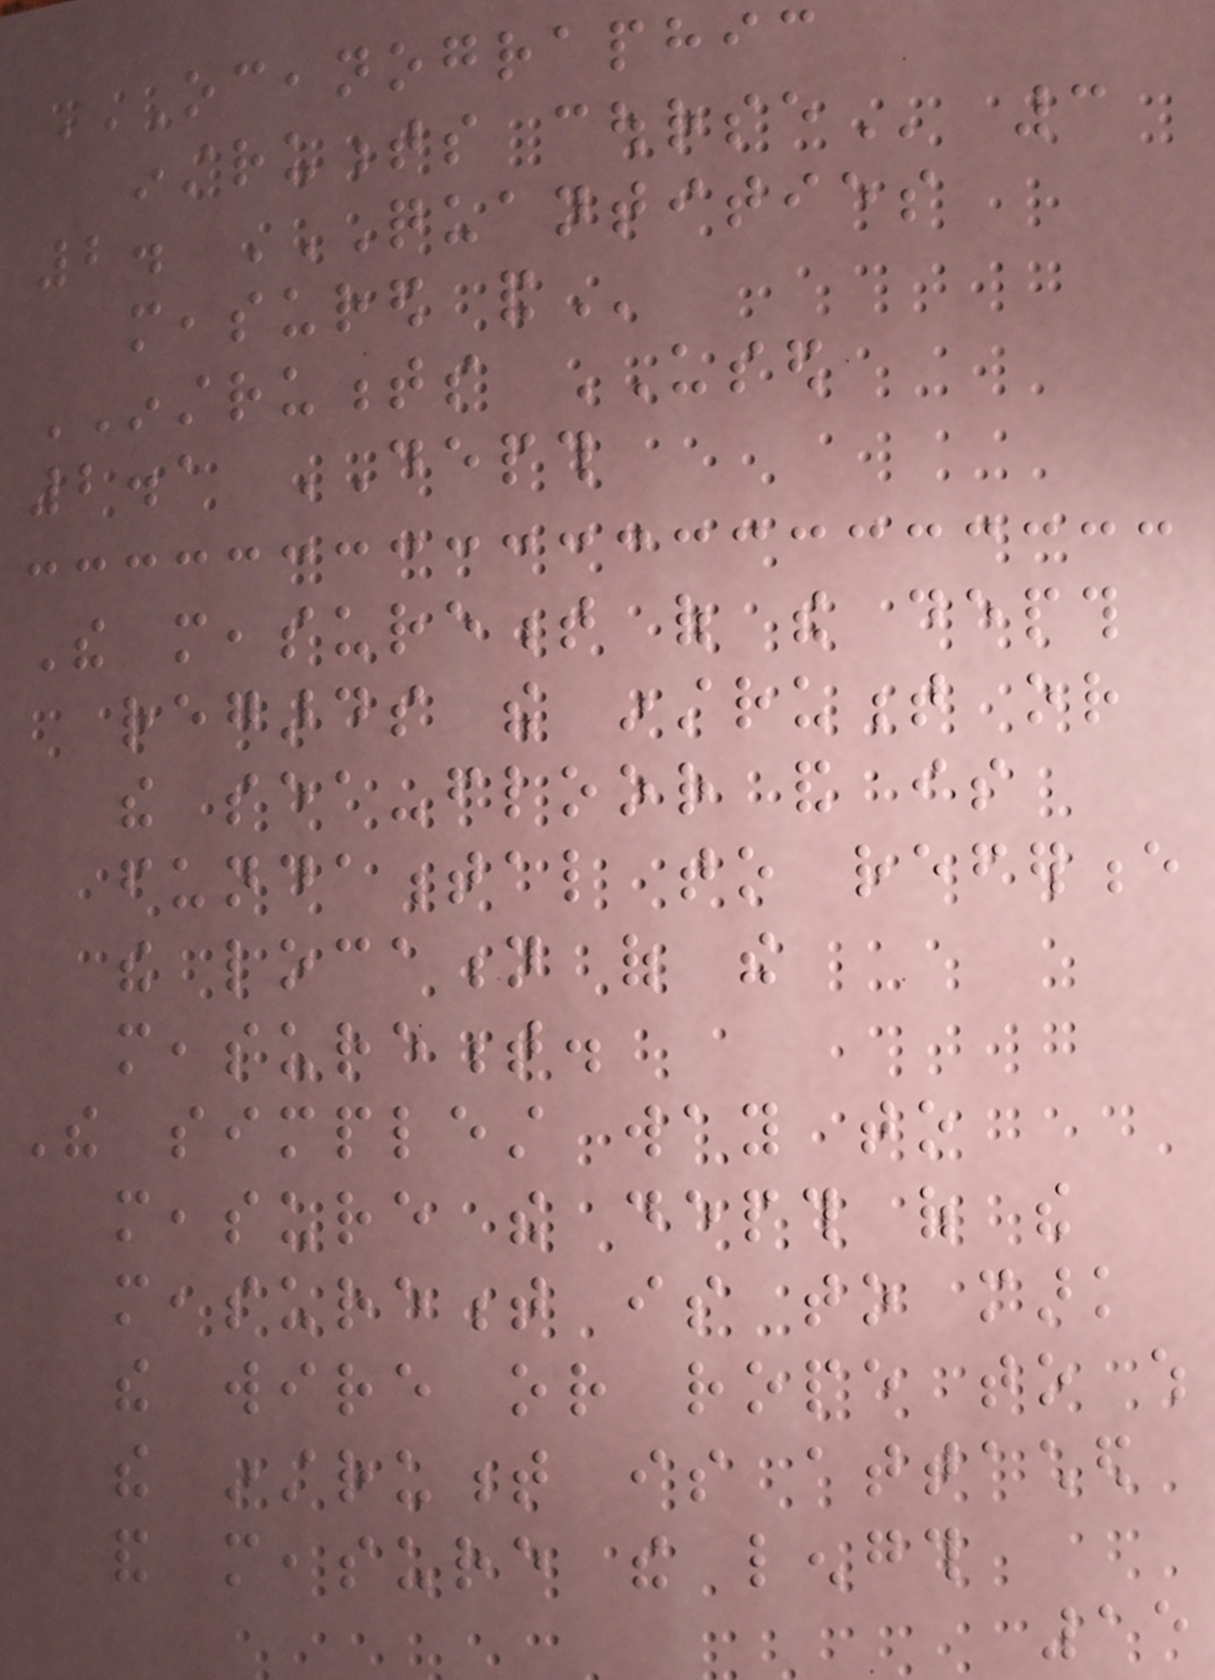OCEANOGRAPHIC
INSTRUMENTS COURSE 3
2. QUANTITIES
MEASURED AND
INSTRUMENTS USED
2.1 DEPTH
The measurement of the depth
regards the instrument or
the sea-floor and is
fundamental to reference
the location of the
measurement.
The simplest way to
measure the depth of the
measurement is to mark
the wire or rope to which
the instrument is attached
and measure the length
15
